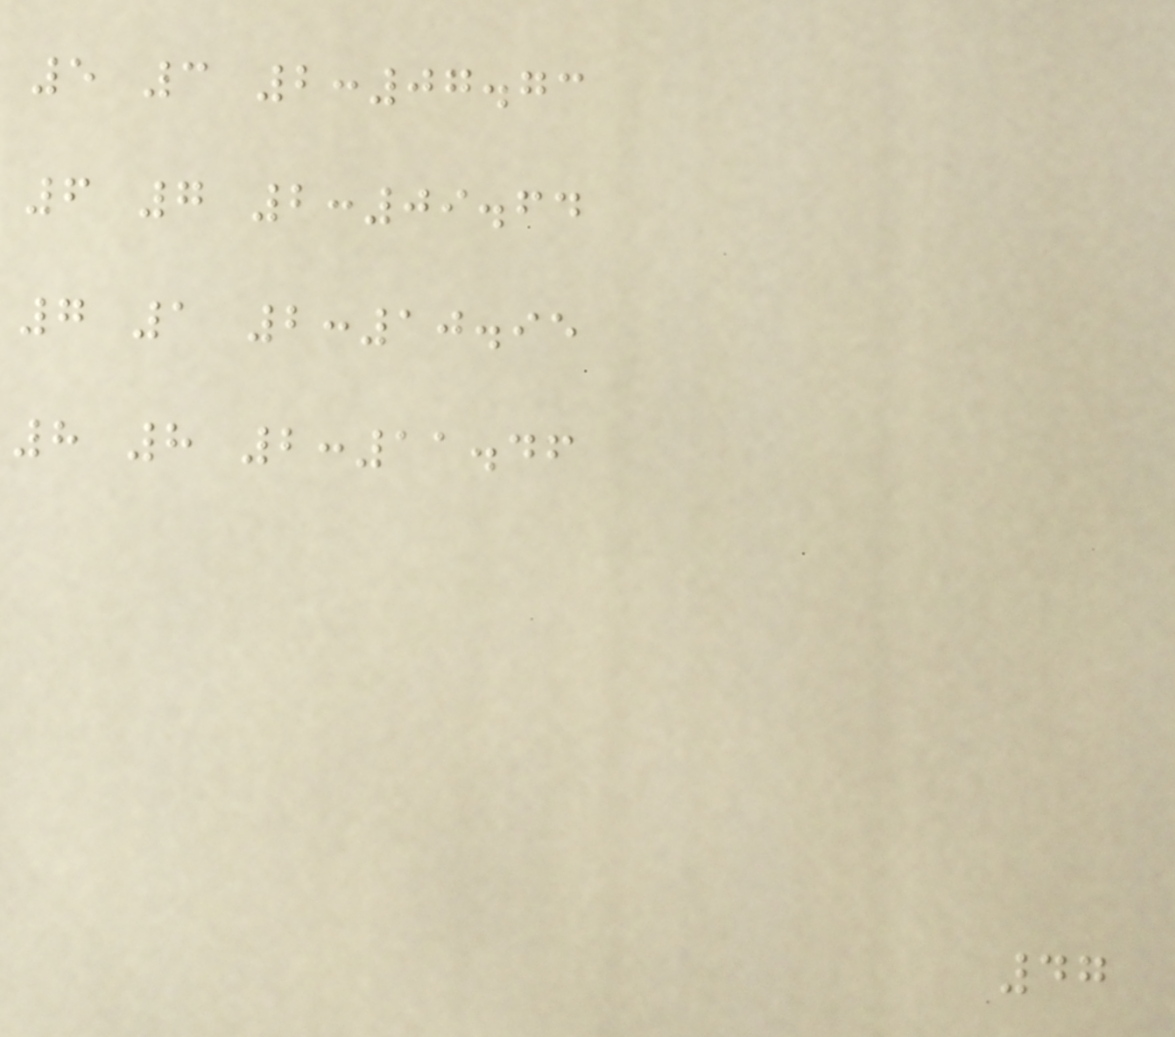5 3 2:07.73
6 7 2:09.64
7 1 2:10.95
8 8 2:11.46
47
